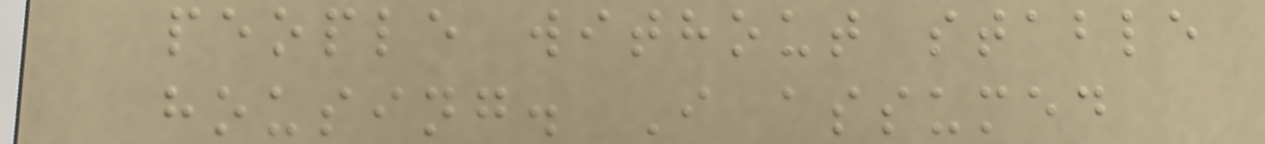people without stable
housing. I assumed
